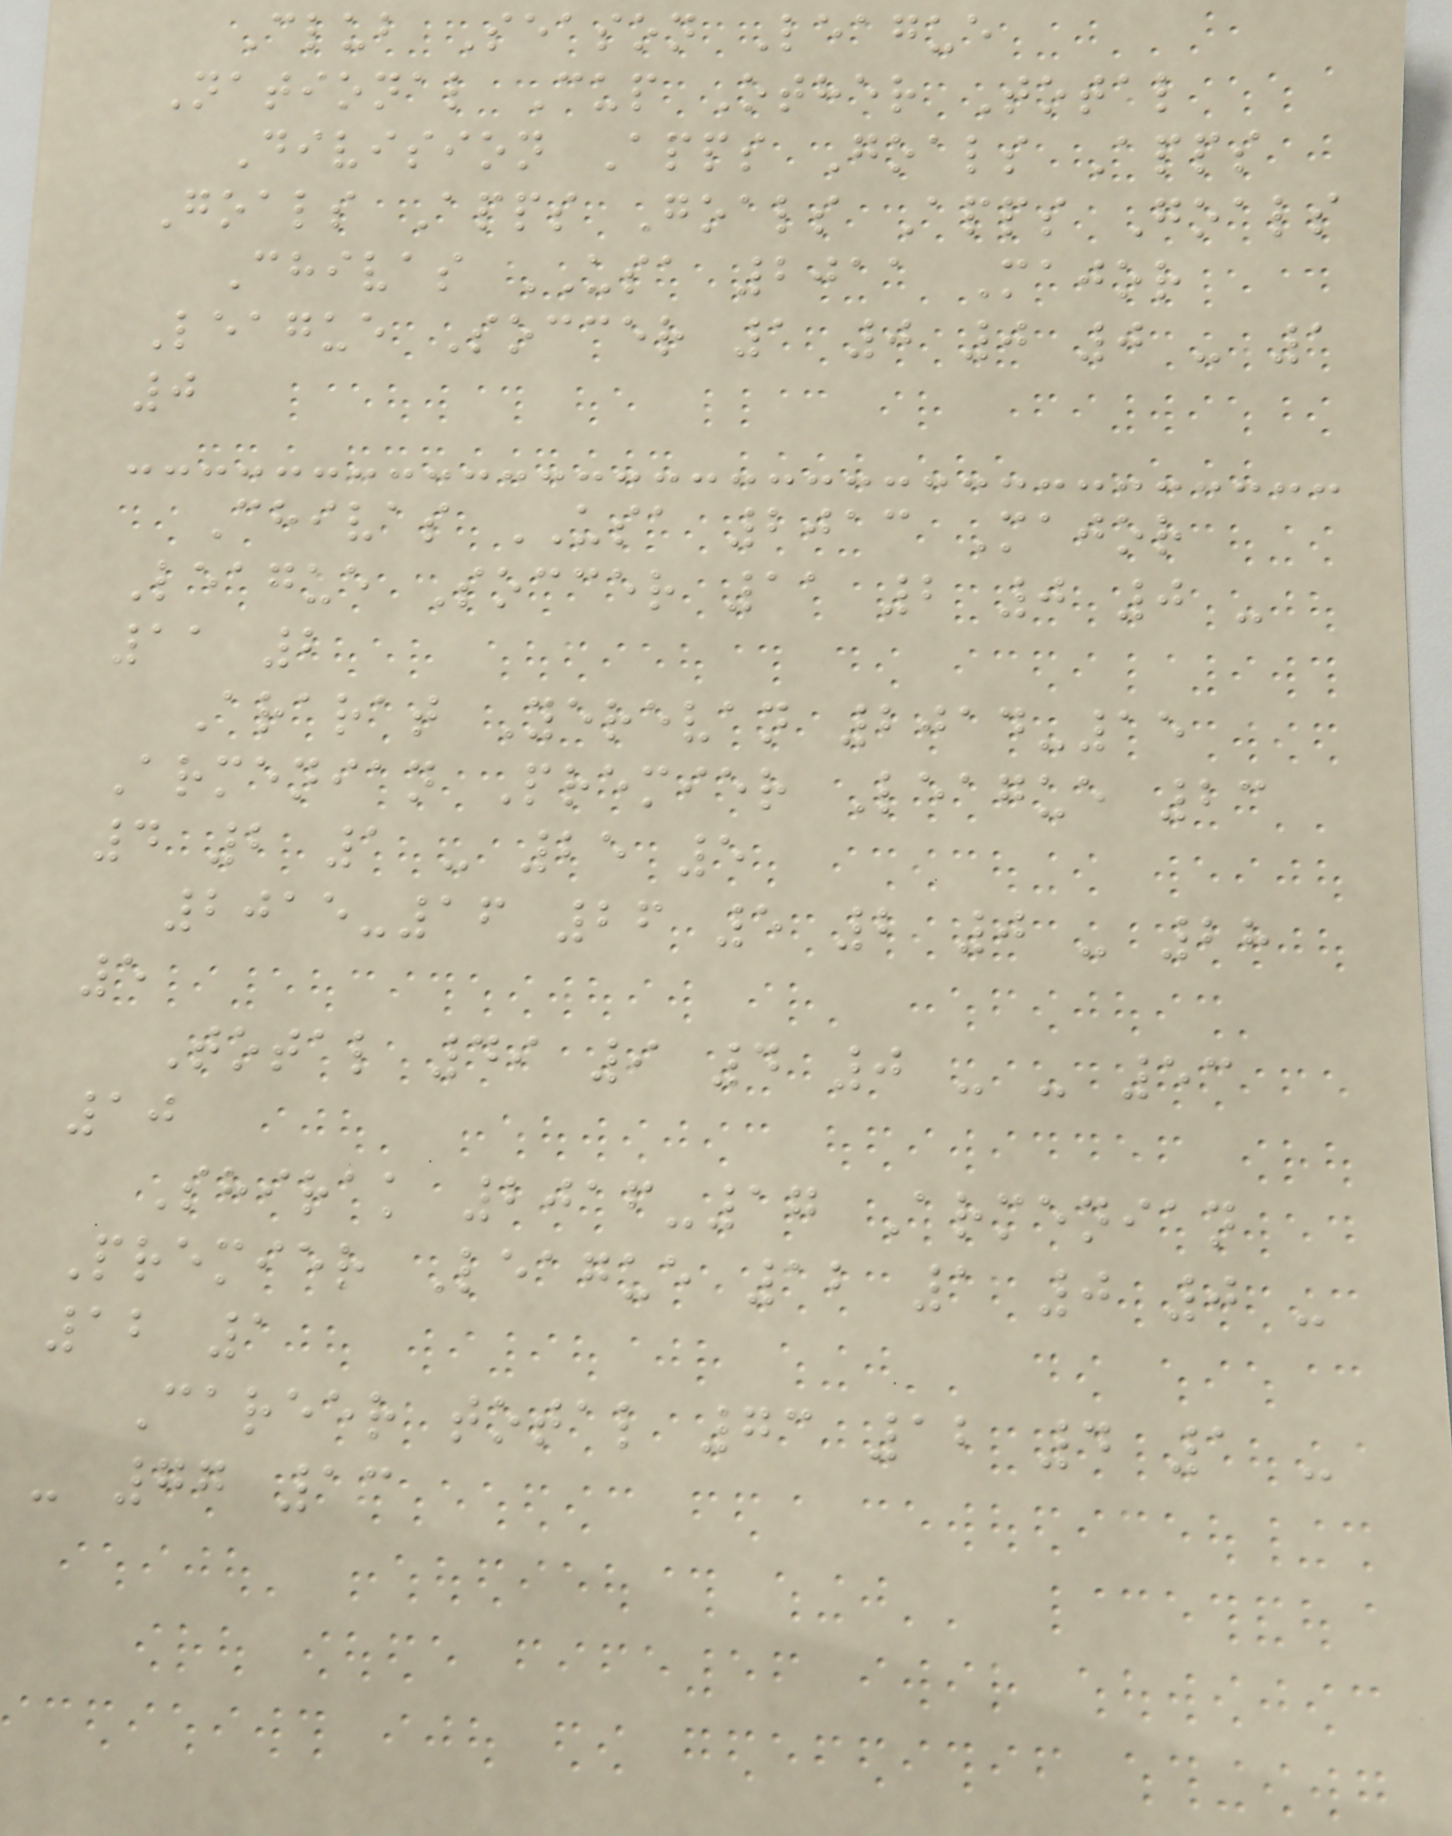Club Season League
National Cup Other Total
Division Apps Goals Apps
Goals Apps Goals Apps Goals
Chivas USA 2011 Major
League Soccer 1 0 0 0 - 1
0
Chivas USA 2013 Major
League Soccer 11 2 0 0 -
11 2
Ararat Yerevan 2014-15
Armenian Premier League 23
4 2 1 - 25 5
2015-16 26 5 2 0 - 28
5
Total 49 9 4 0 - - 53
10
Shirak 2016-17 Armenian
Premier League 12 1 0 0 -
12 1
Career total 73 12 4 1 -
- 77 13
